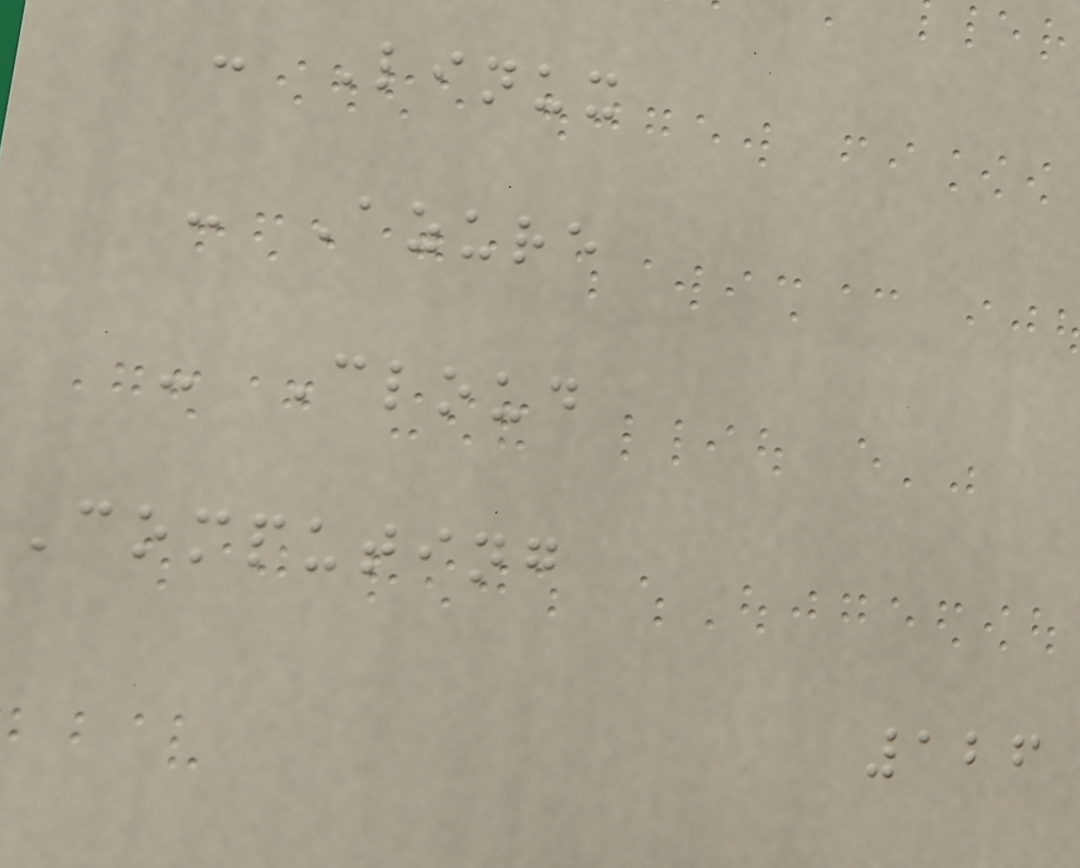- Linux
- Azure
- Cloud
Computing
126
